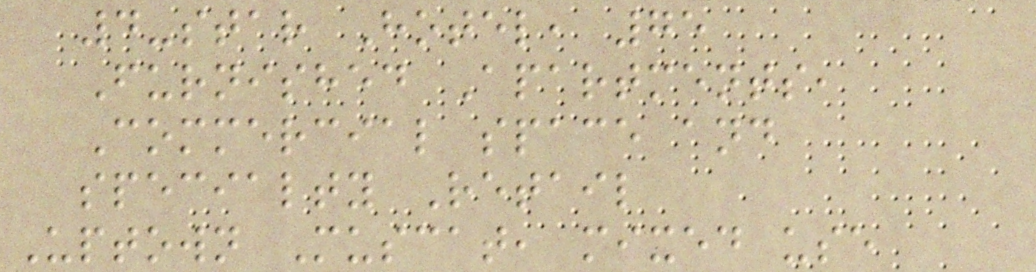4-star Hotel, 75
Furnished Apartments,
Commercial space and
specialty Retail
Uptown Muscat, mixed use
